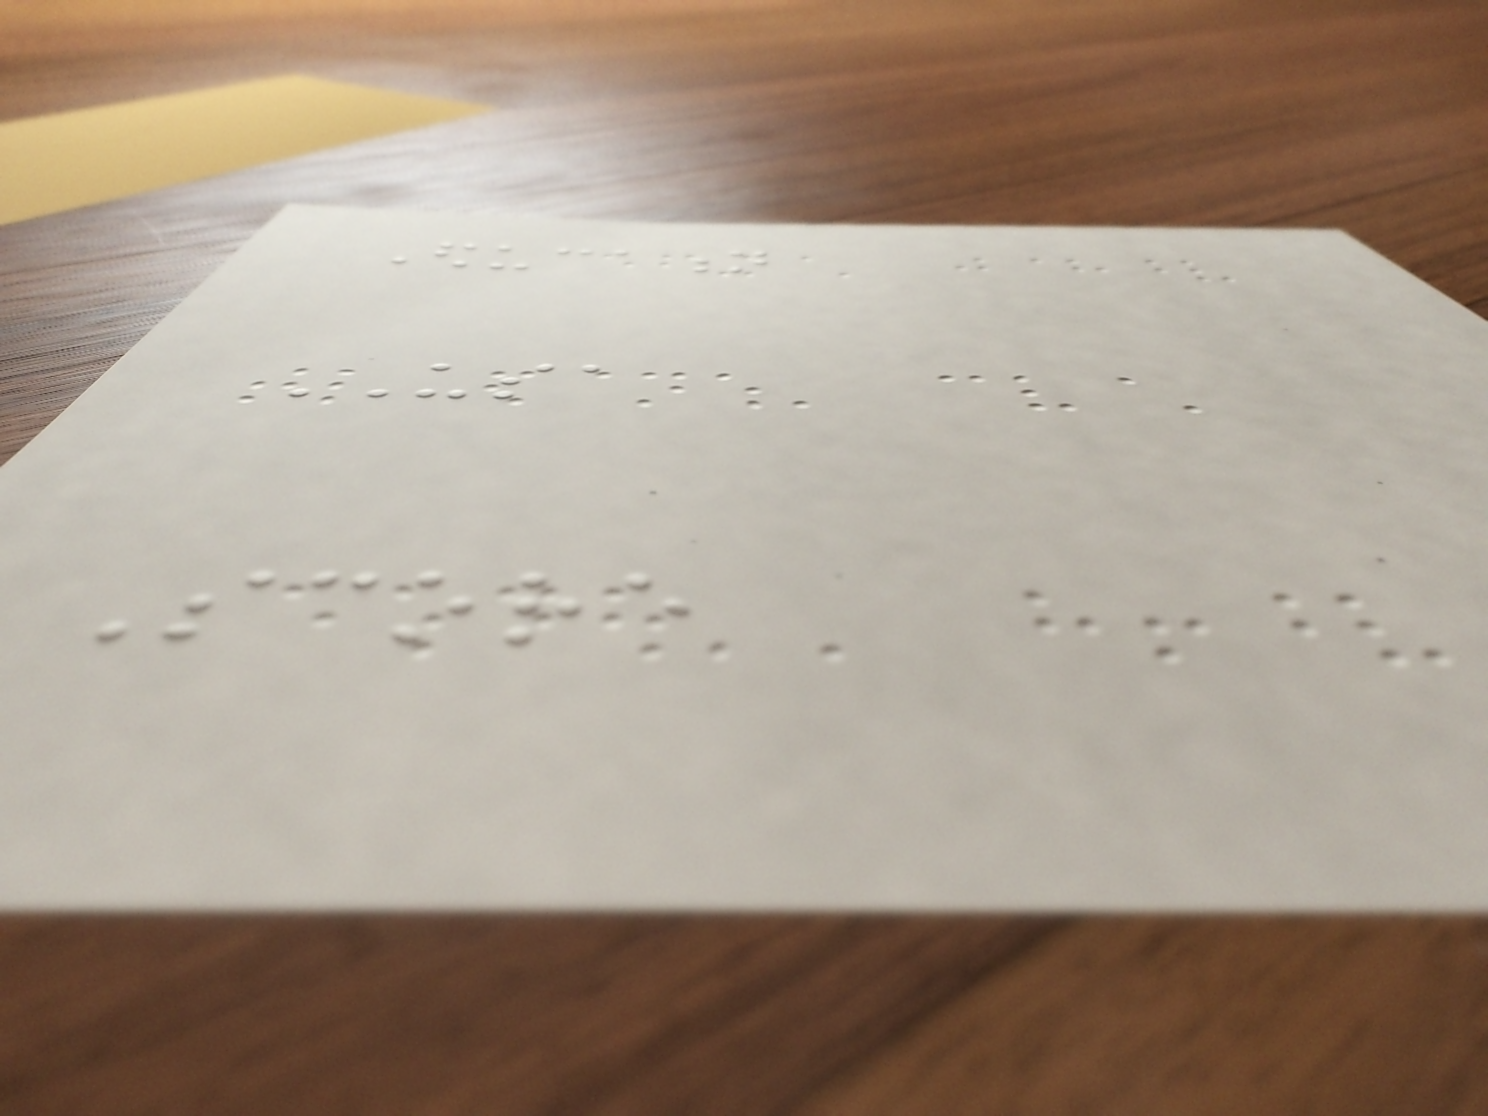Education
USA
Score
